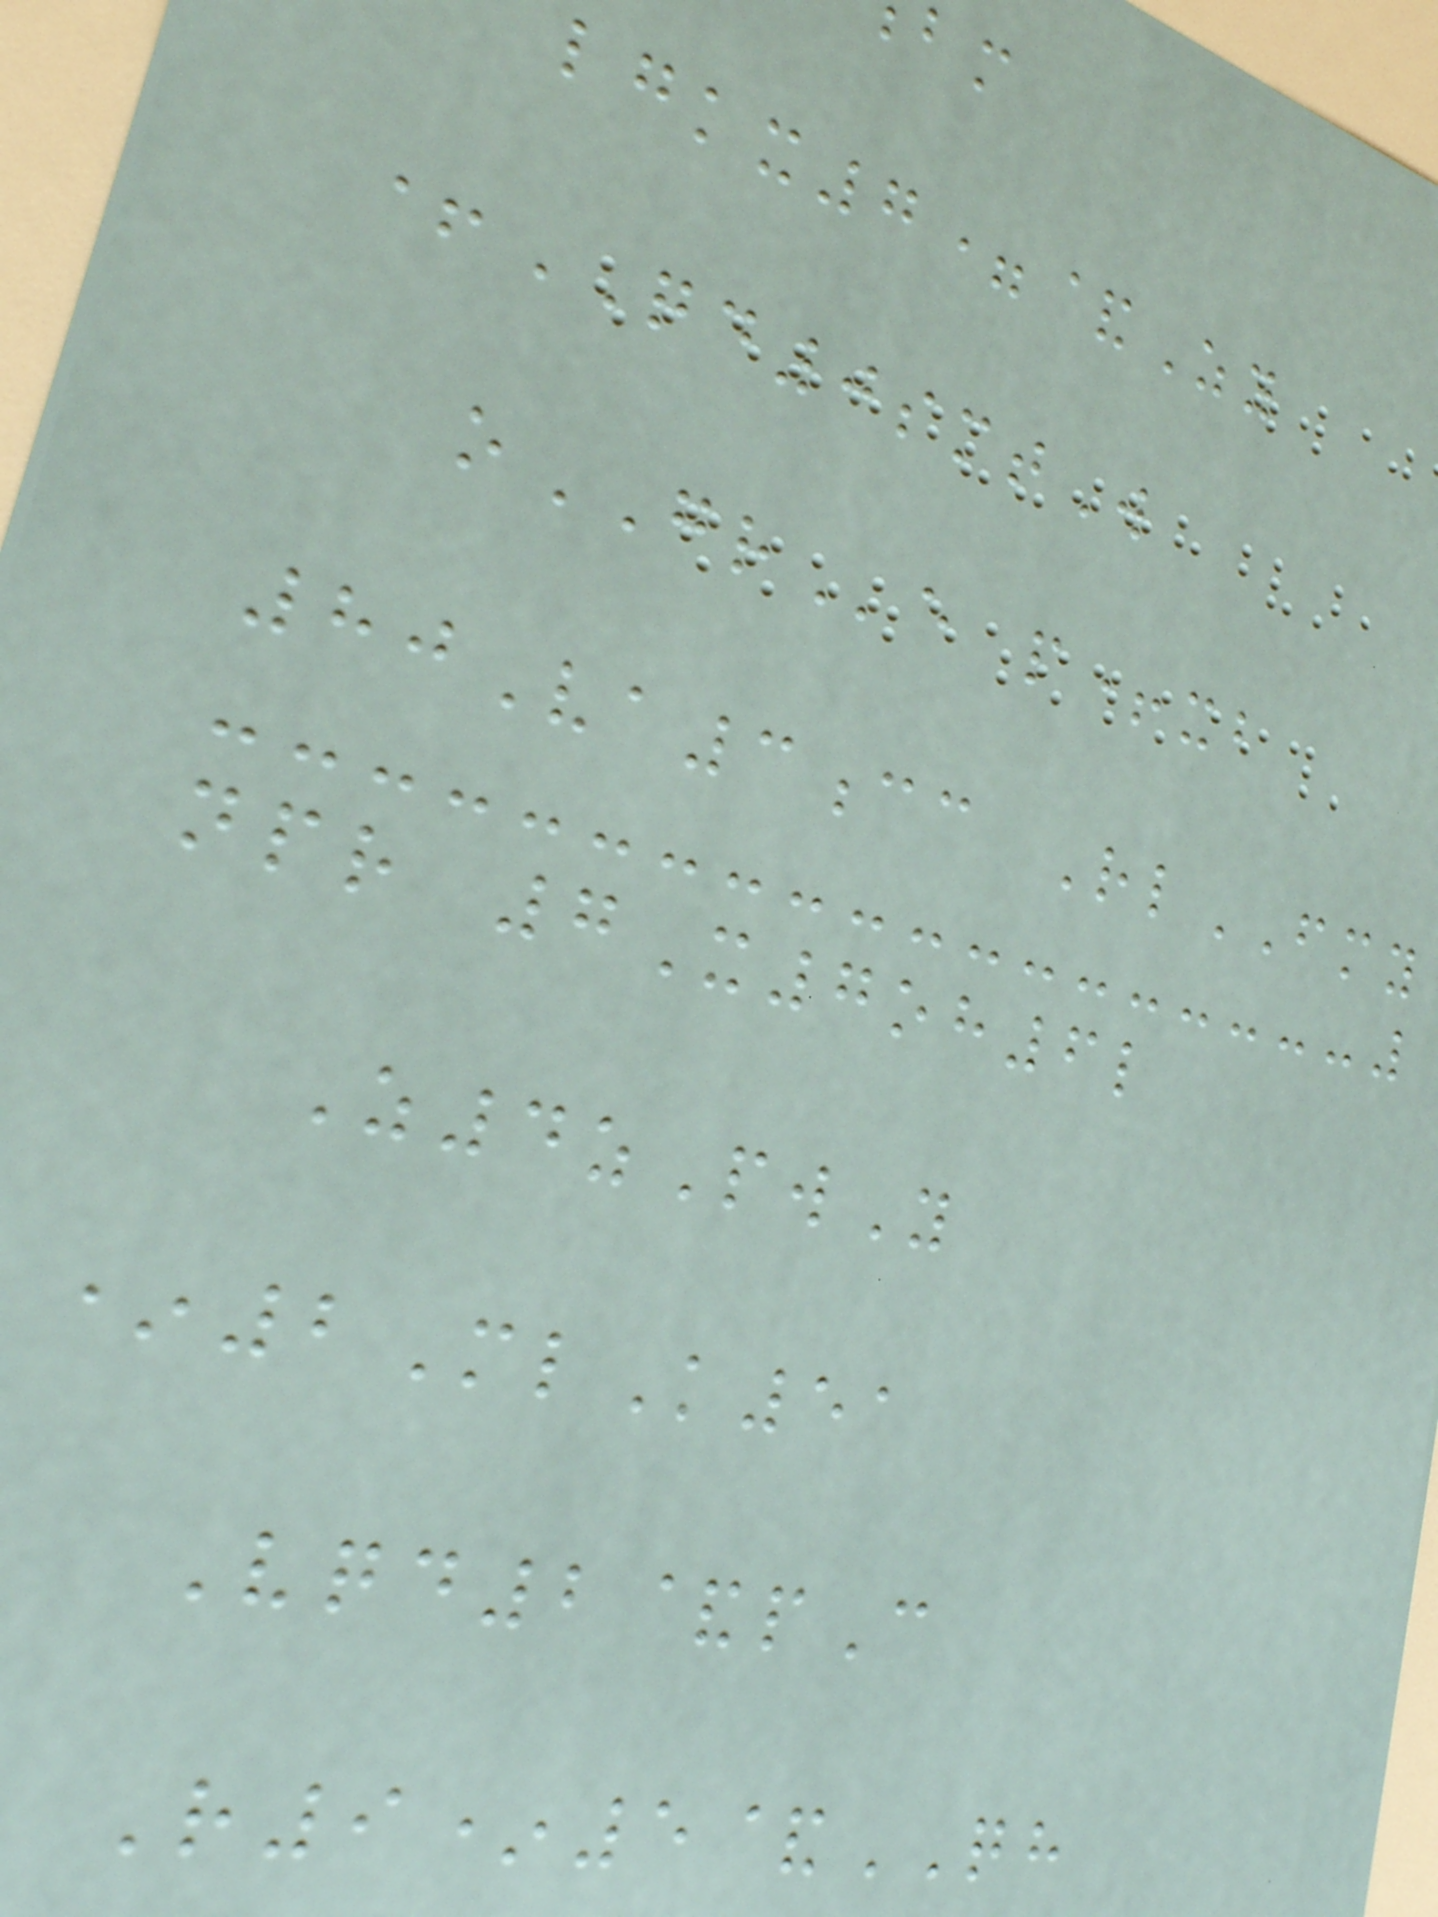lgkx7=&Zy
+QD0smtW
oGRe p+xb
80Va3cc RlFMY
npr 7X7oh6l
Z4zPwY
*2MlK51
Vqd2&pC
R9*5&QH
